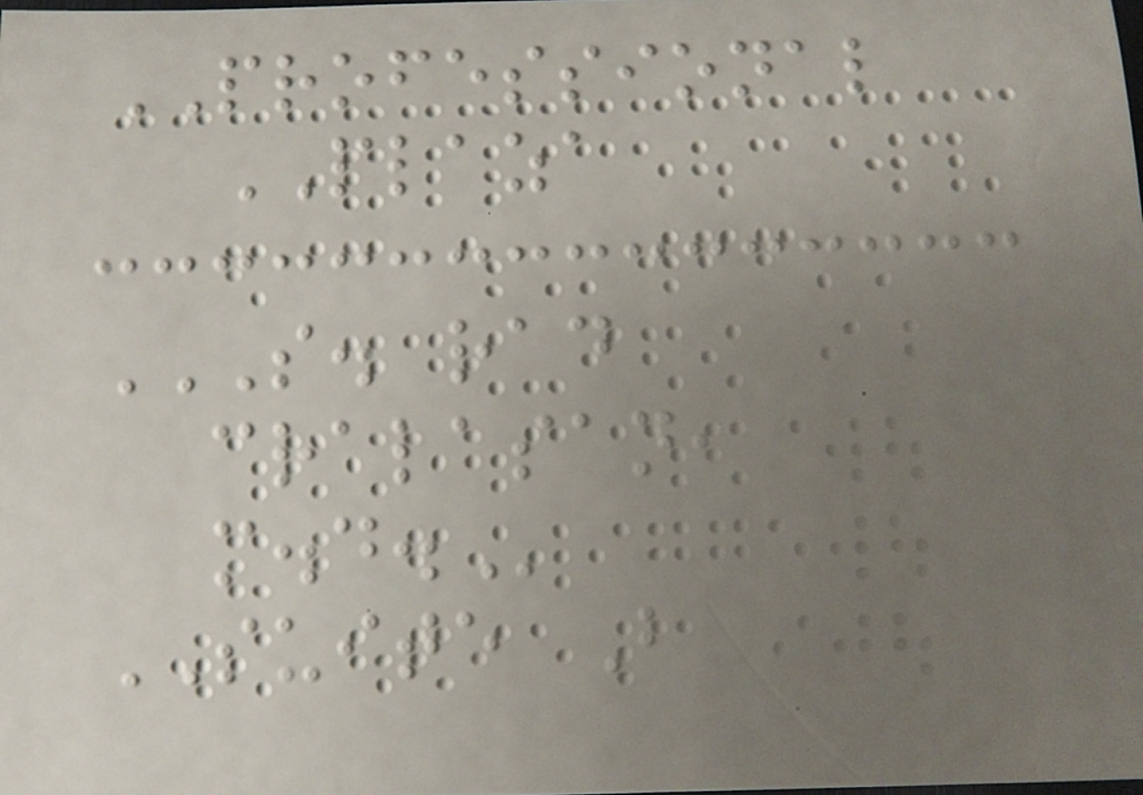PROFESSIONAL
PLAZA
S. RAD
CRALASAN,
M.D.
SUITE B
